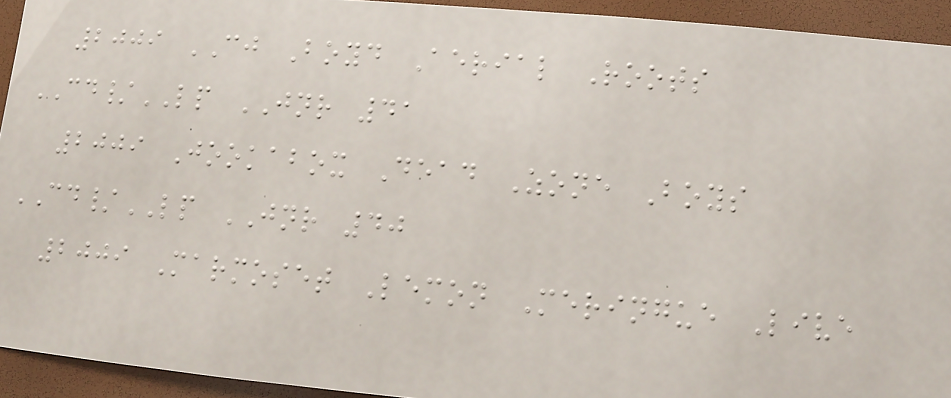2009 CJ Boyd Aerial Roots
CD/LP JNR 41
2009 Jookabox Dead Zone Boys
CD/LP JNR 40
2009 Marmoset Lemon Meringue Live
